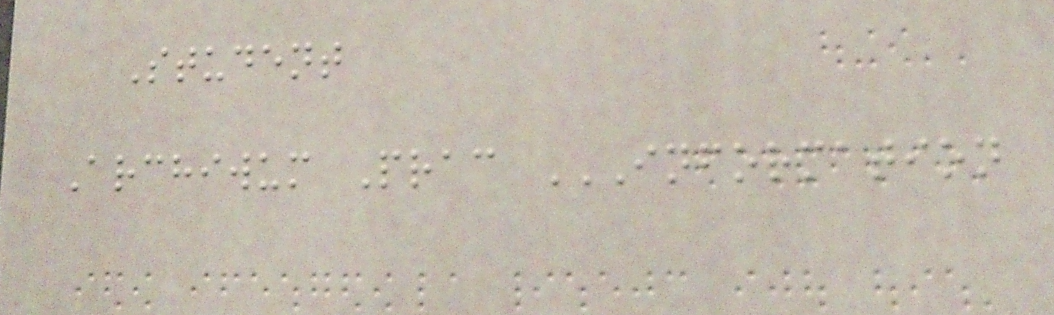Student
Archiwum Prac INFORMATION
